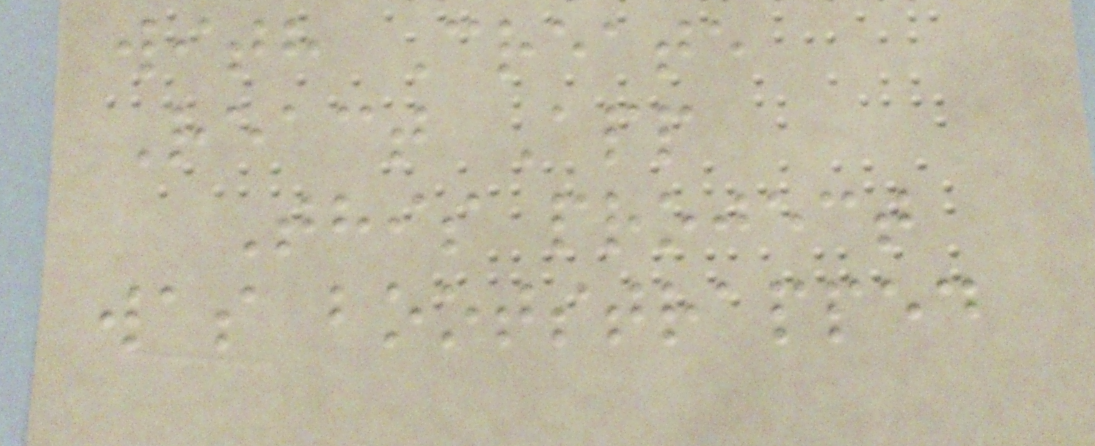with Create
React App
This project
was bootstrapped
